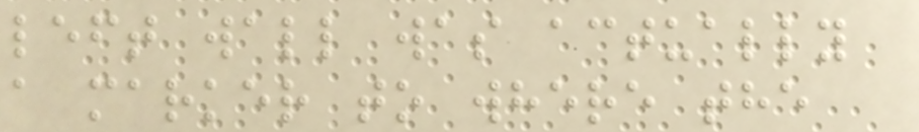left wall was actually
a marker to where the
